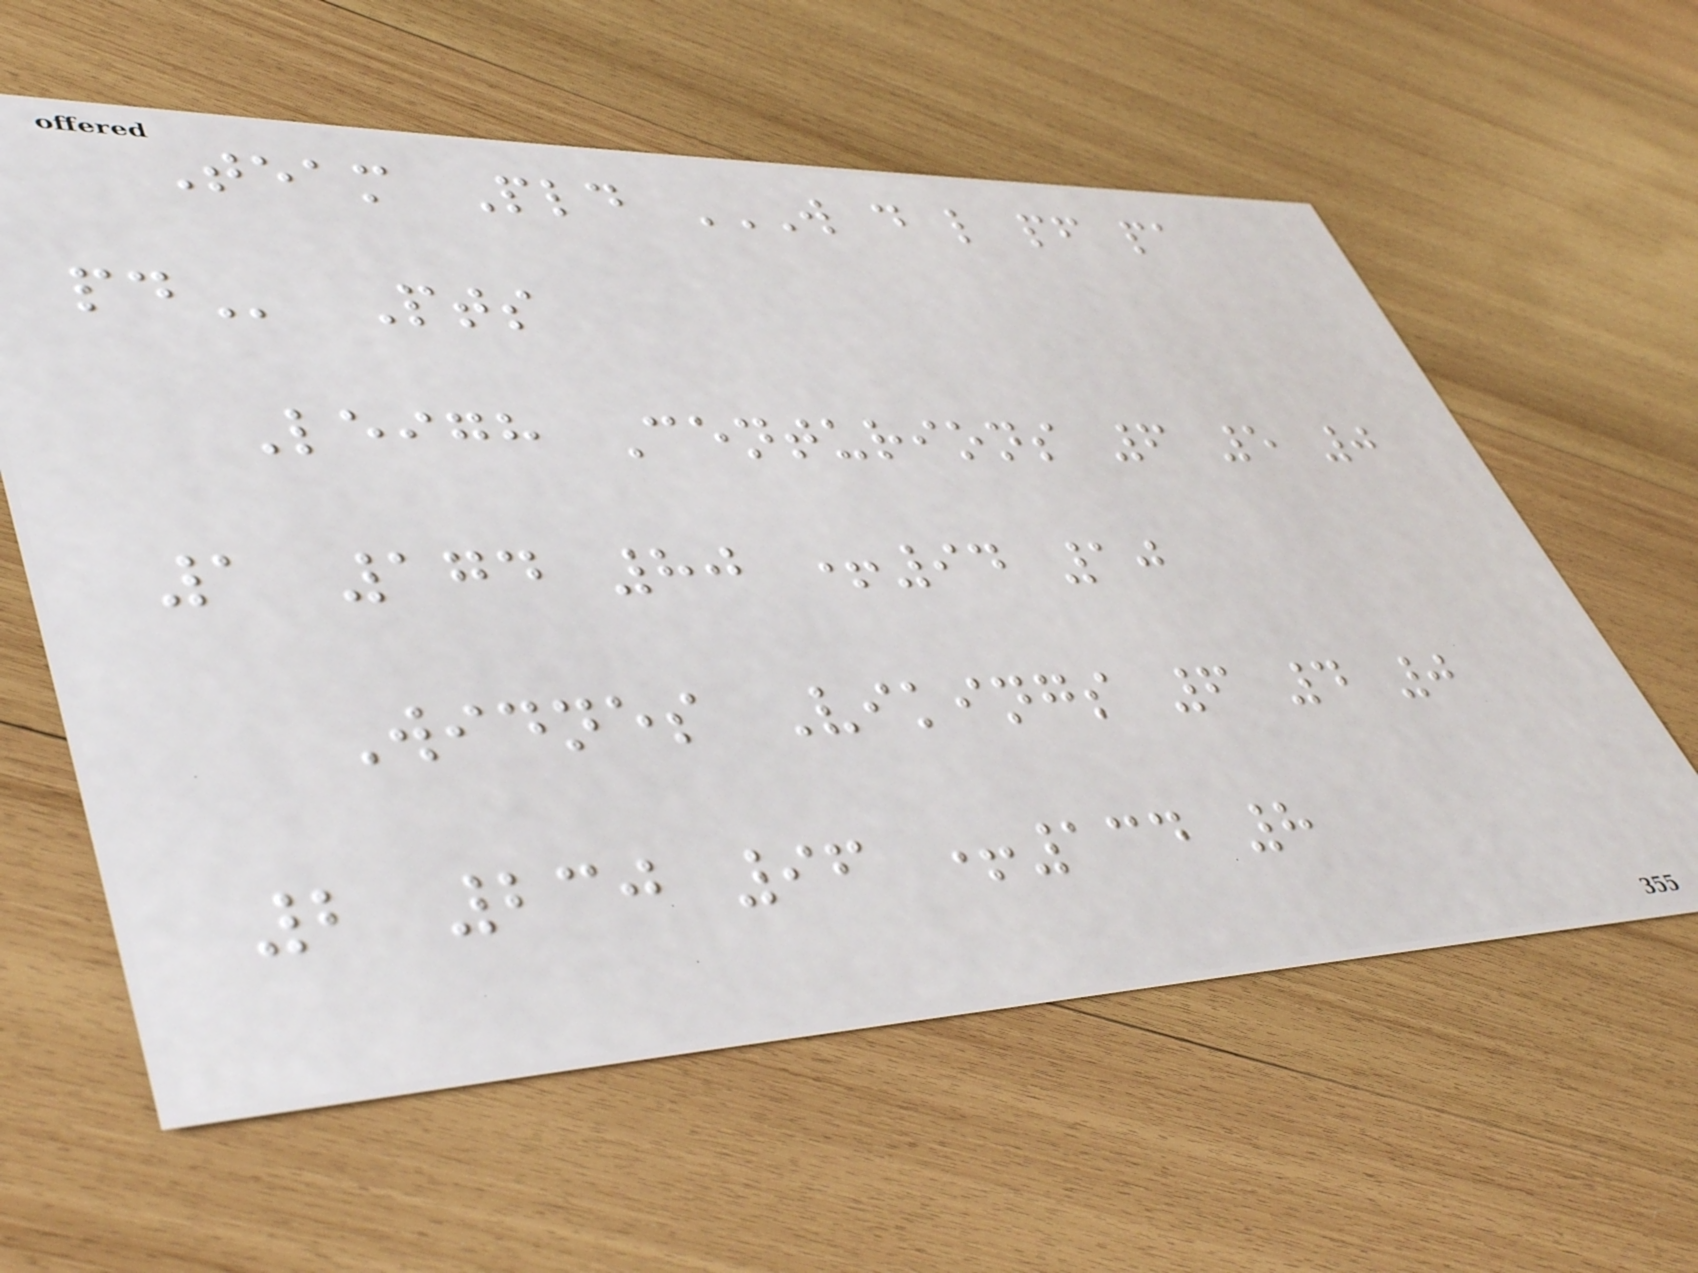Team Pld W D L PF PA
PD Pts
Leigh Centurions 6 5 0
1 174 80 +94 10
Widnes Vikings 6 4 0
2 230 96 +134 8
